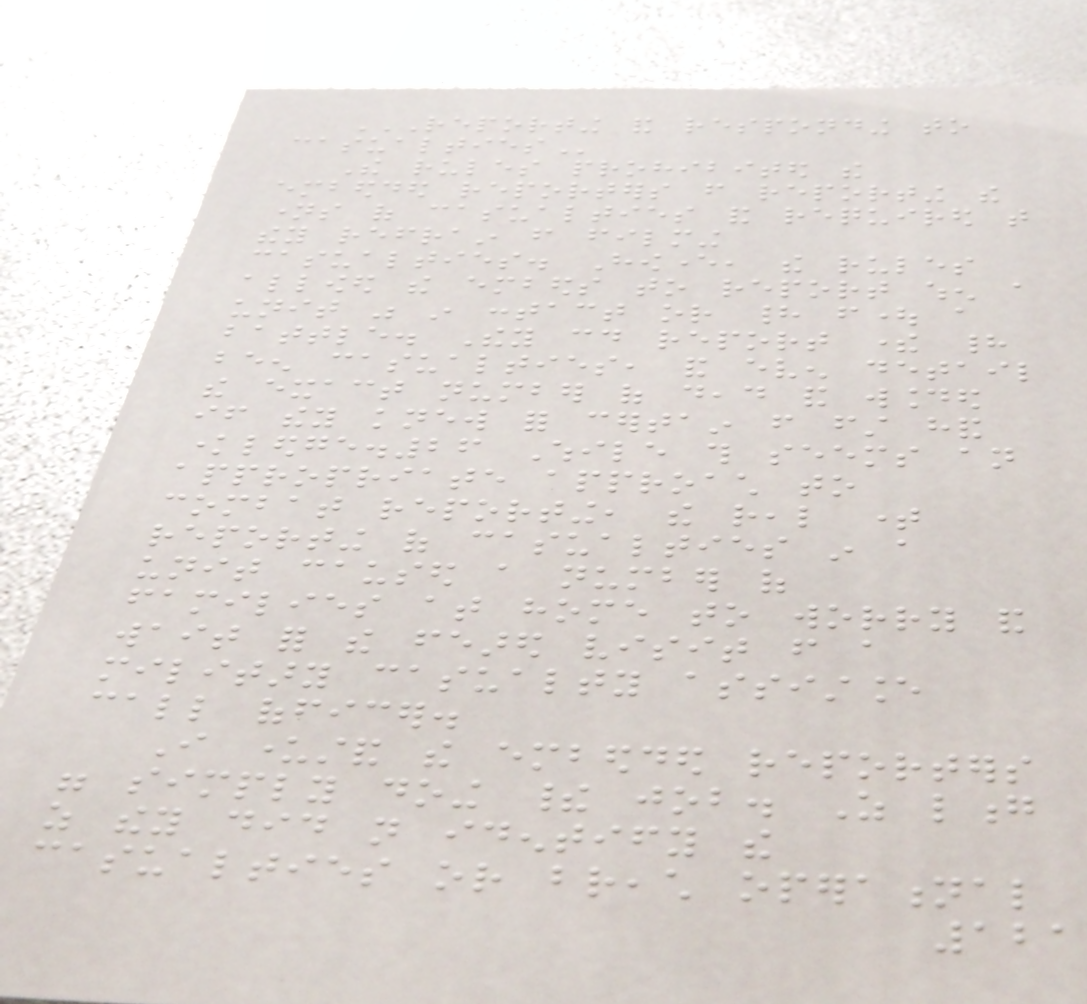REPORTING AND RESPONDING TO
CASUALTIES
The rules prohibited the
embedded reporters from reporting the
names of casualties and required that
they refrain from filming
casualties. However, the rules
allowed the embeds to report when a
unit was in contact or had fought a
battle. They could report there had
been casualties, and even detail
the exact number of dead and wounded
if they knew for certain from first hand
knowledge.26 While this seems an
appropriate approach to
combat reporting, the real time
reporting of casualties in a
unit caused a number of
families at home to worry and
wait for the feared visit from a
military casualty assistance
call officer.
I understand the embedded reporters
were simply doing their job. As long
as they did not identify the
casualties or breach operational
121
